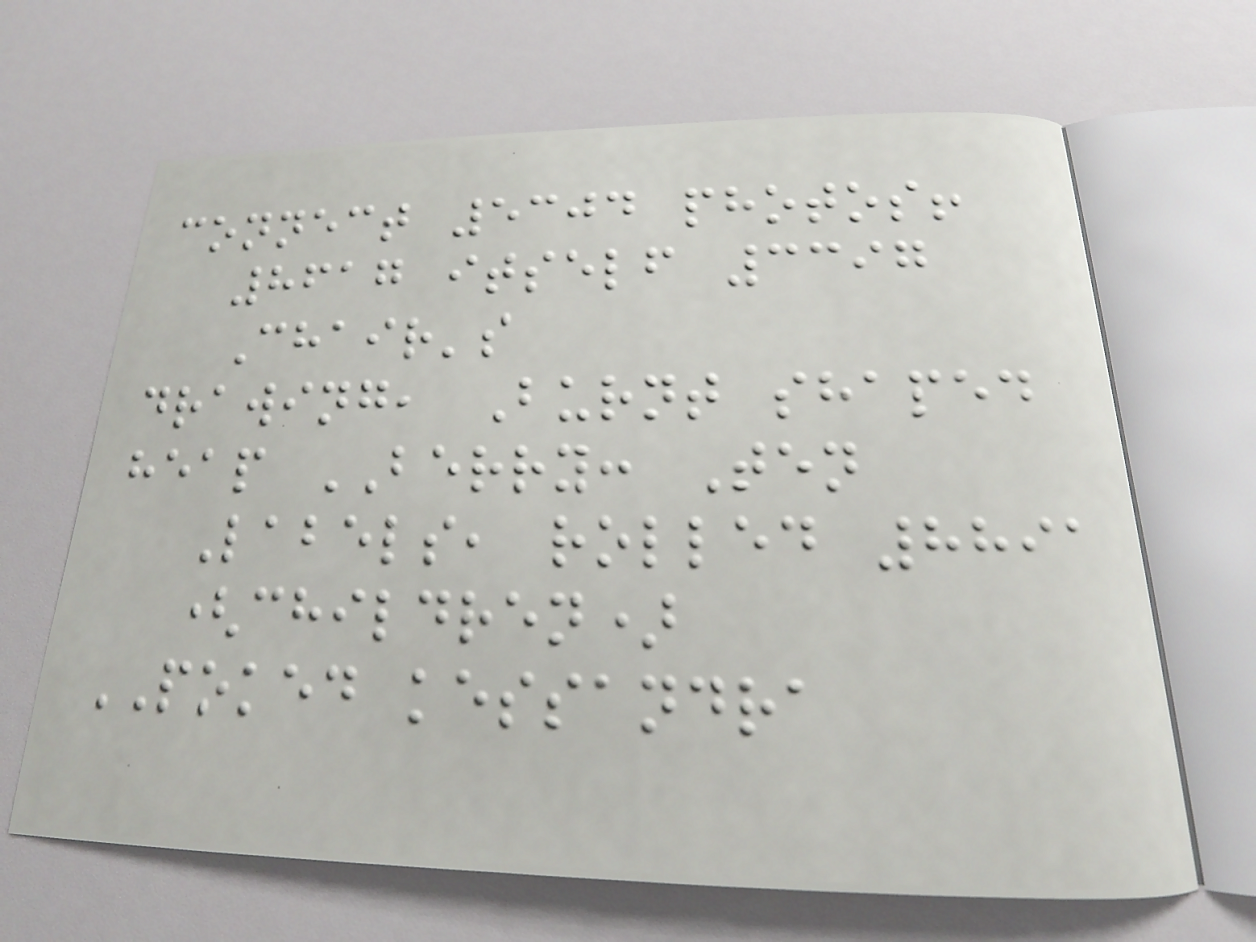connect 5304 photos!
8617 itself 3397
Chair's
drawing, Burnt shaped
heap BERRY: Ten
Labels, rolled 8891
(children)
POKED kessandra
